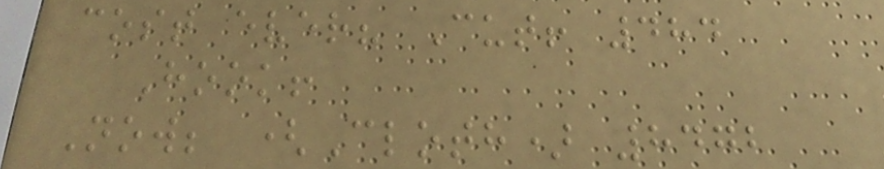cost ever? Cut! 484
Hook!
Now; (Cloth) 8472
